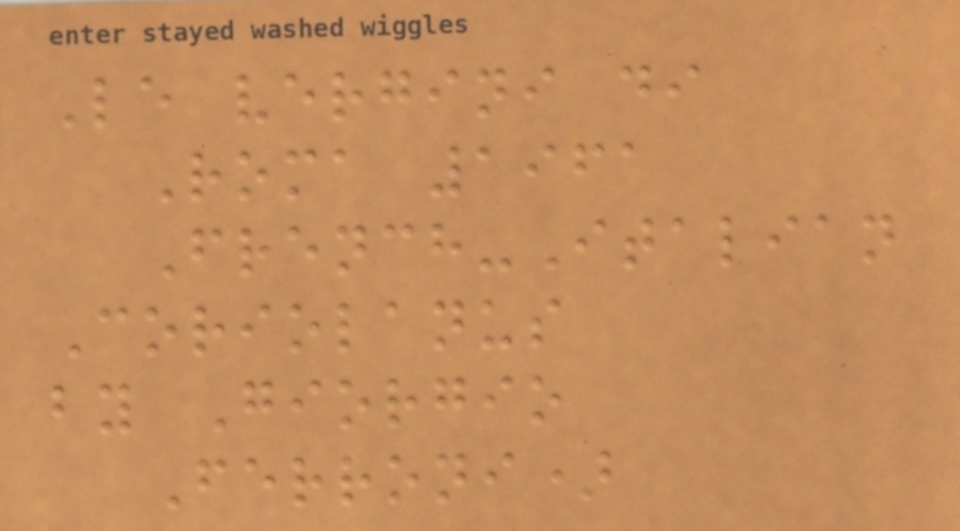Le vergini di
Roma 1961
French-Italian
Coriolanus
by Giorgio
Ferroni)
